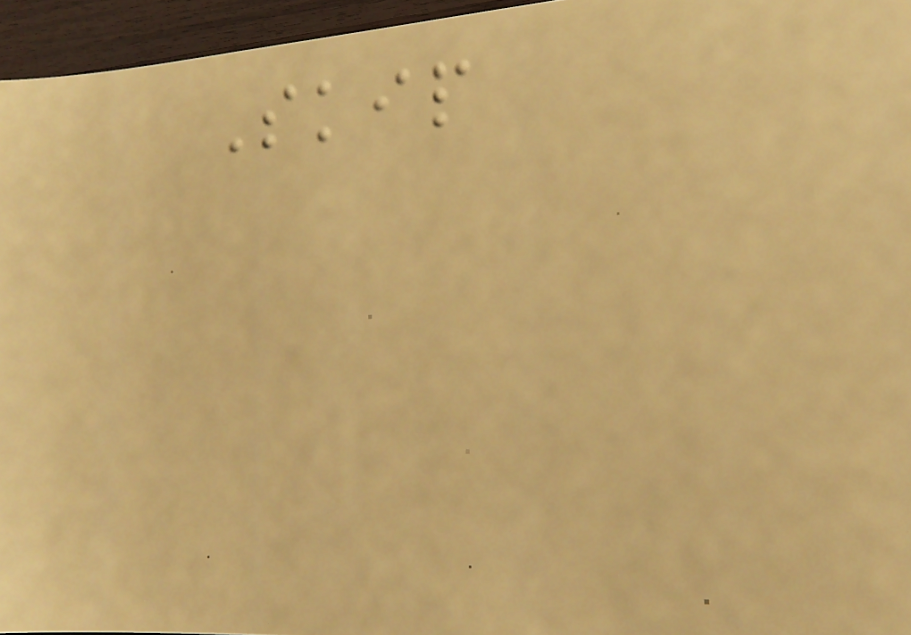Skip
